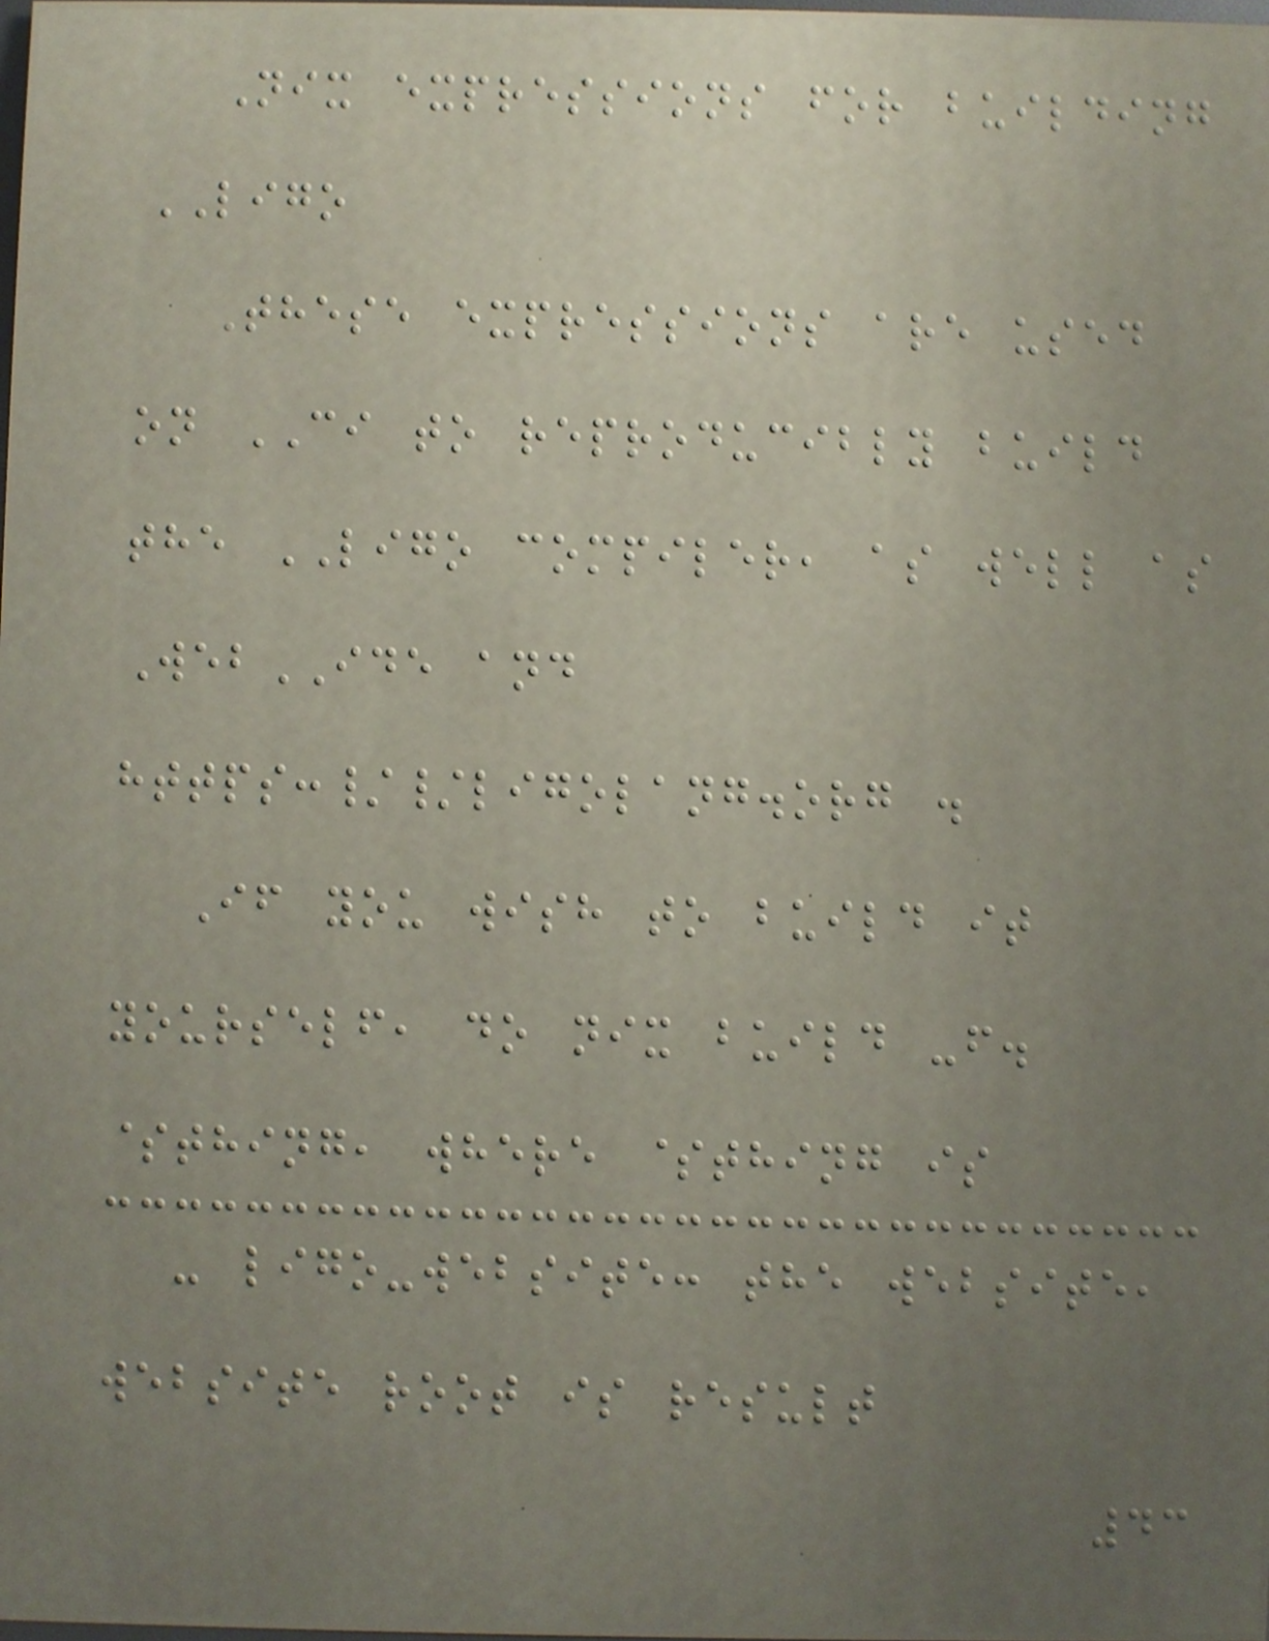Nix expressions for building
LIGO
These expressions are used
on CI to reproducibly build
the LIGO compiler, as well as
WebIDE and
https://ligolang.org .
If you wish to build it
yourself, do nix build -f.
$thing, where $thing is
- ligo-website: the website,
website root is result
43
